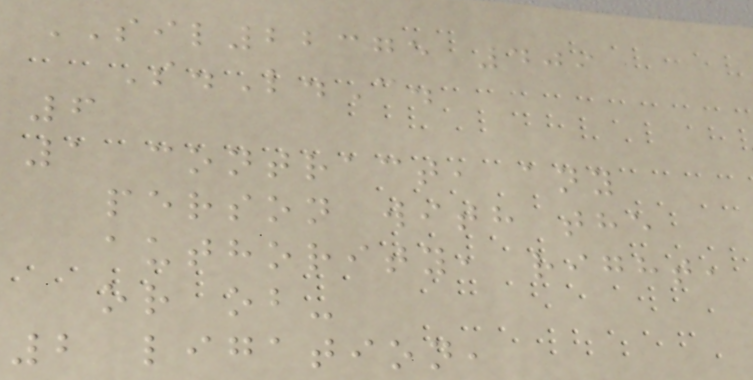SIL22375 409
S.L.C.
6
1 contract, any
person with the
authority, right,
or ob-
2 ligation,
